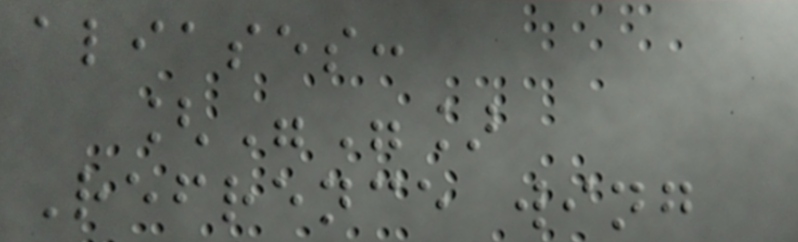aliases:
[""]
Refrence wing
